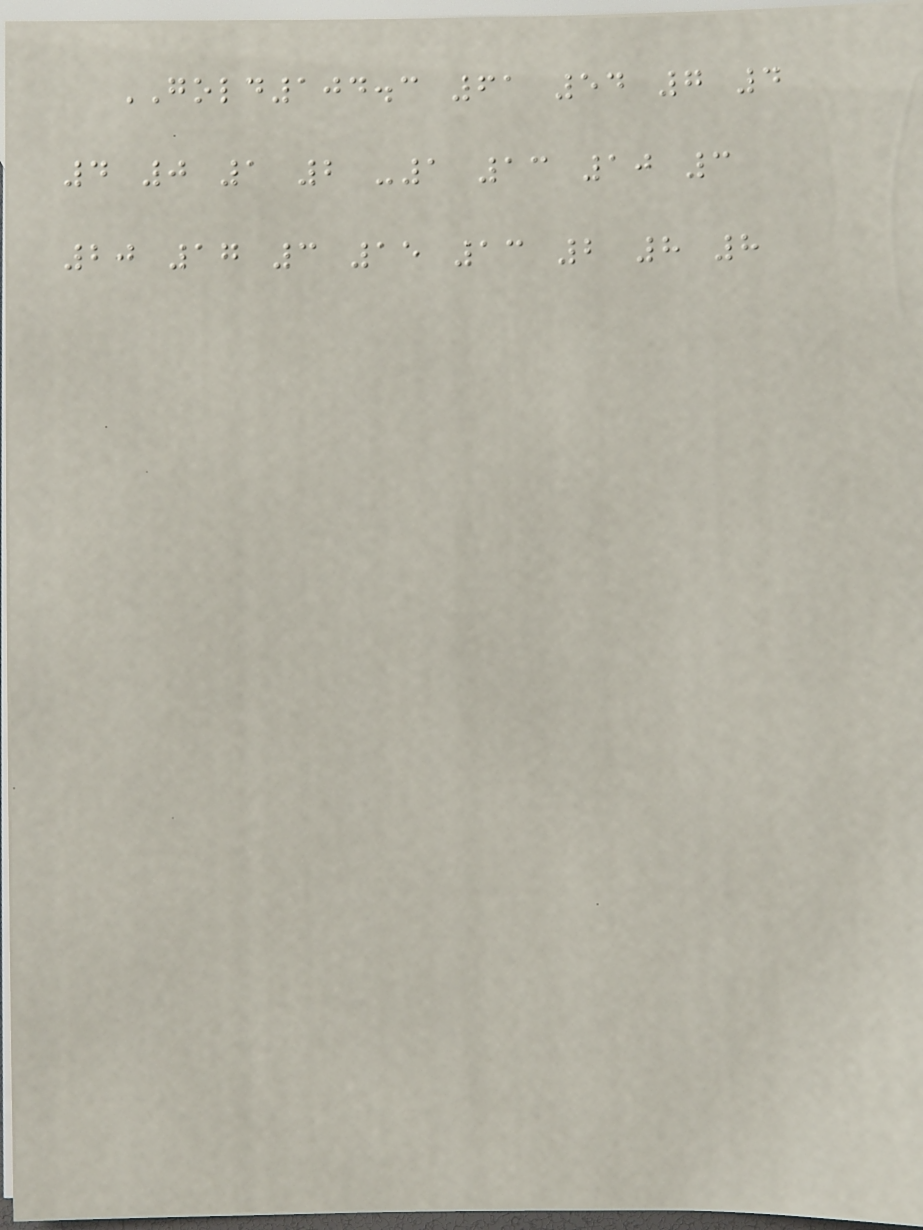GOLD104.3 61 54 7 4
4 0 1 2 -1 13 10 3
20 17 3 15 13 2 8 8
